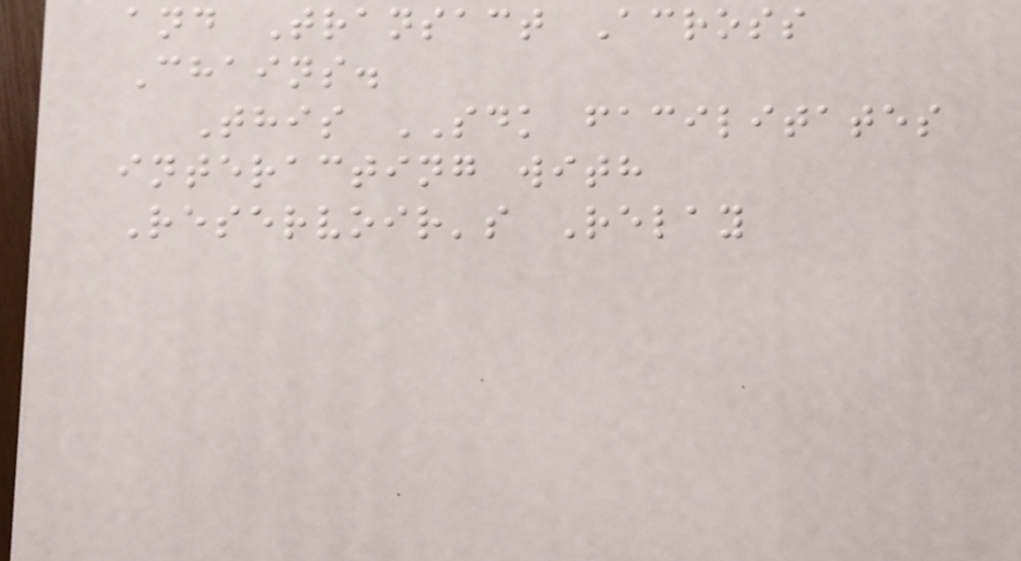and Transact Across
Chains.
This SDK facilitates
interacting with
Reservoir's Relay
